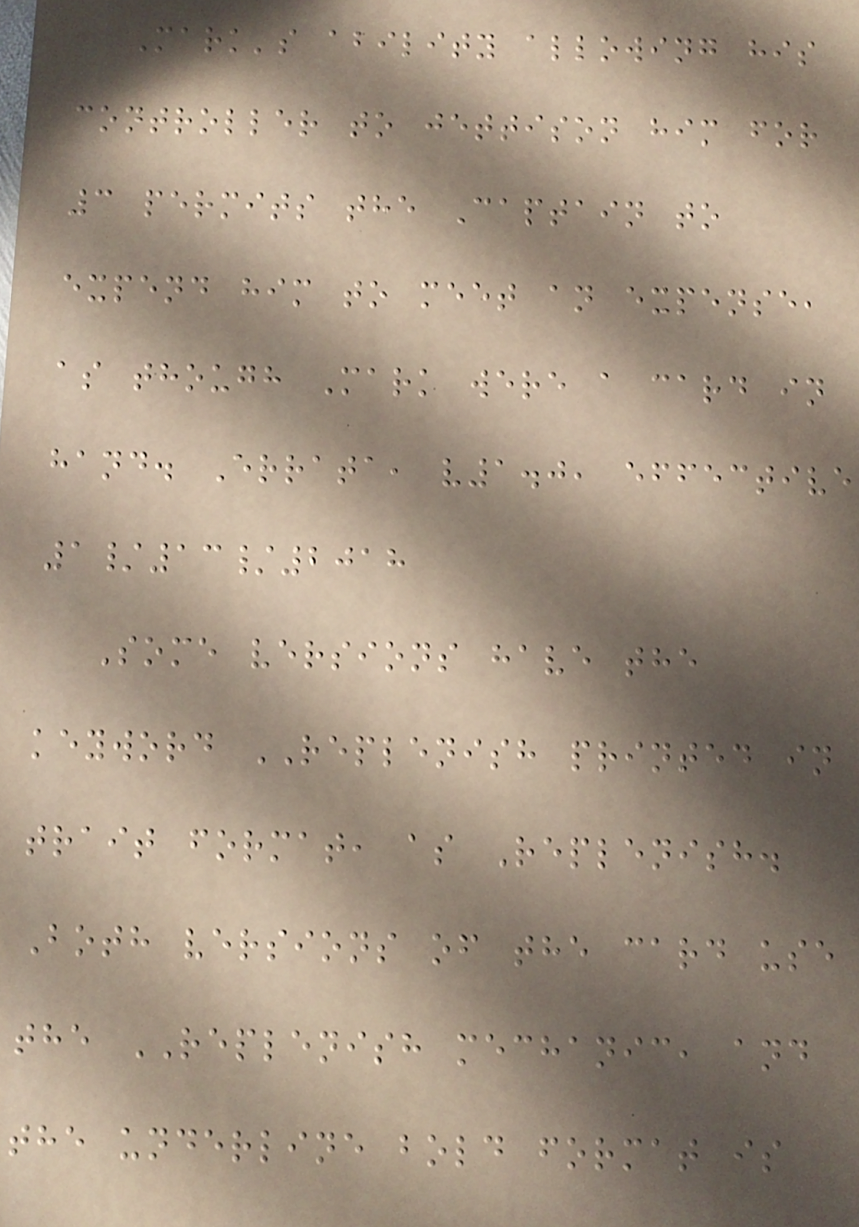Mark's ability allowing his
controller to jettison him for
3 permits the Captain to
expend him to meet an expense,
as though Mark were a card in
hand. Errata, v1.0, effective
1/13/2018
Some versions have the
keyword REPLENISH printed in
trait format, as Replenish.
Both versions of the card use
the REPLENISH mechanic, and
the underline bold format is
